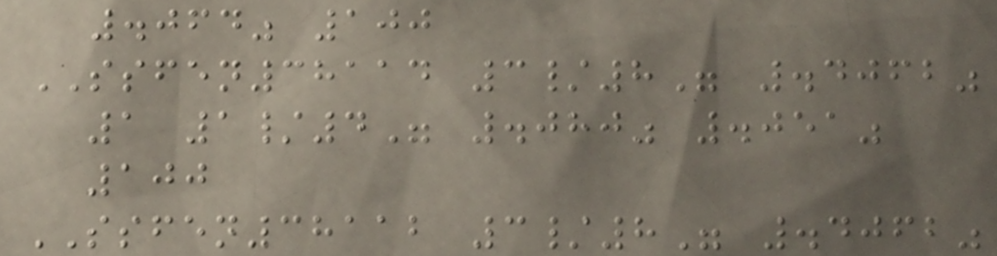.064" 100
SSFEN38114 3/8" .4062"
1 1/4" .080" .051"
100
SSFEN38112 3/8" .4062"
